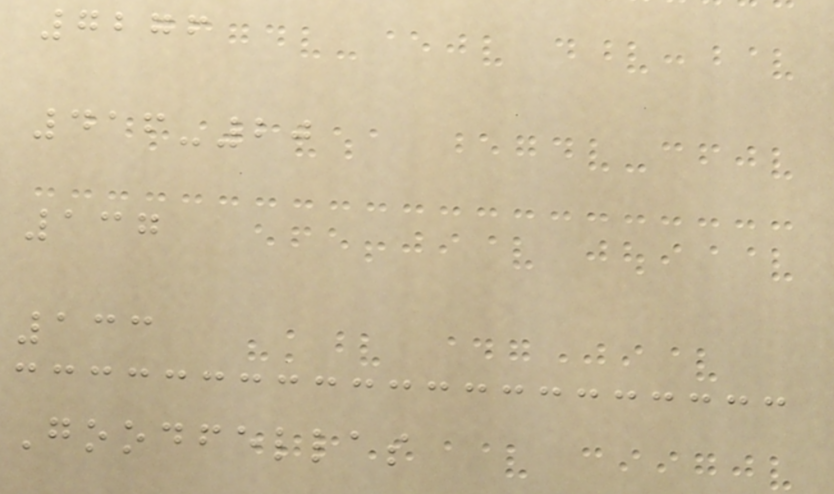7276
416-20
137
133
Goodfellas
